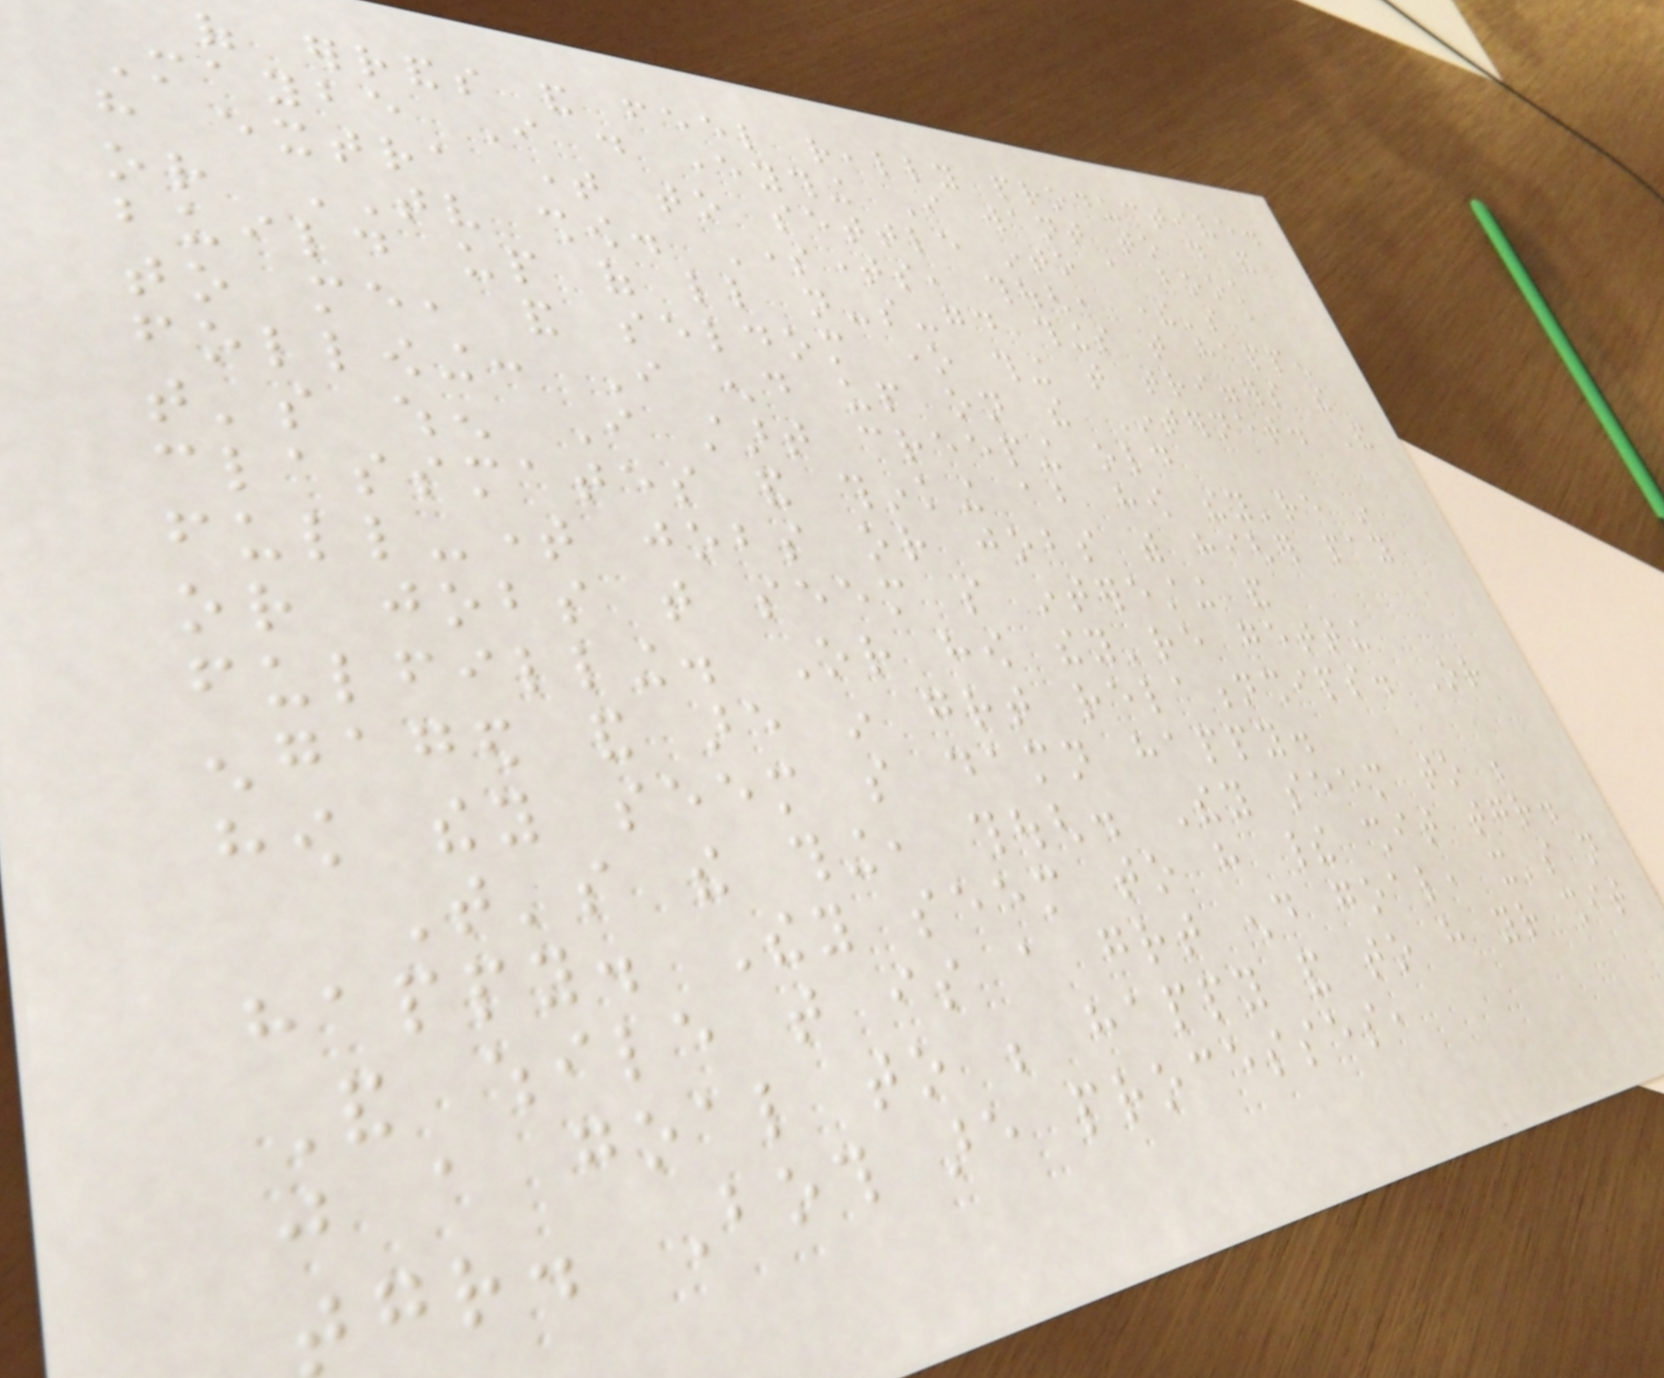of errands and feel really productive.
Maybe I do everything I want to do and
have extra time to settle into a book
or TV show. Sometimes, though, there's a
build up of little not-so-good things that happen
to me, and seldom one thing that triggers the
following: I end up on the Internet. And
that's when I start creeping old
classmates and thinking about how they're in
full-time jobs or jobs with higher pay
or jobs that seem so interesting and
fulfilling. Or how they're getting
engaged and are in great relationships. Or
how they seem so damn happy.
That's the thing, though. They seem to be
happy. They seem to have their shit together.
And while that is a great end goal, it's not
just a goal to be happy and to have your shit
together. Both are processes,
